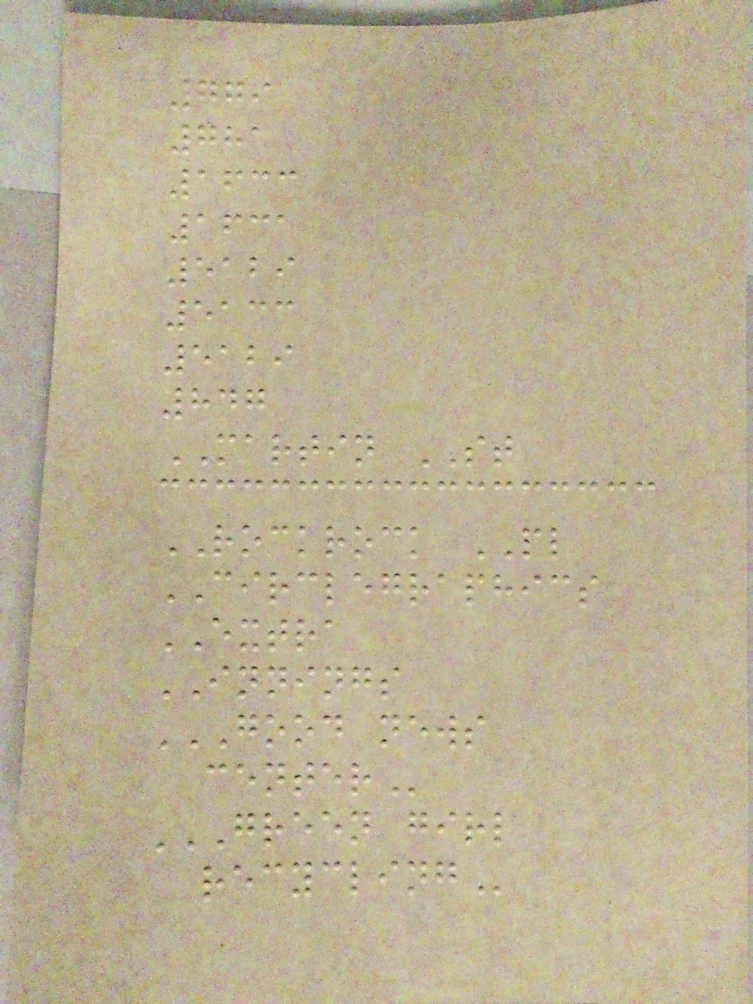779
781
1633
1631
5129
5133
5129
847
MARTIN ST
ROCKROCK PL
CIRCLEGRAPHICS
EXTRA
INNINGS
GOOD NEWS
CENTER
GREEN GIRL
RECYCLING
